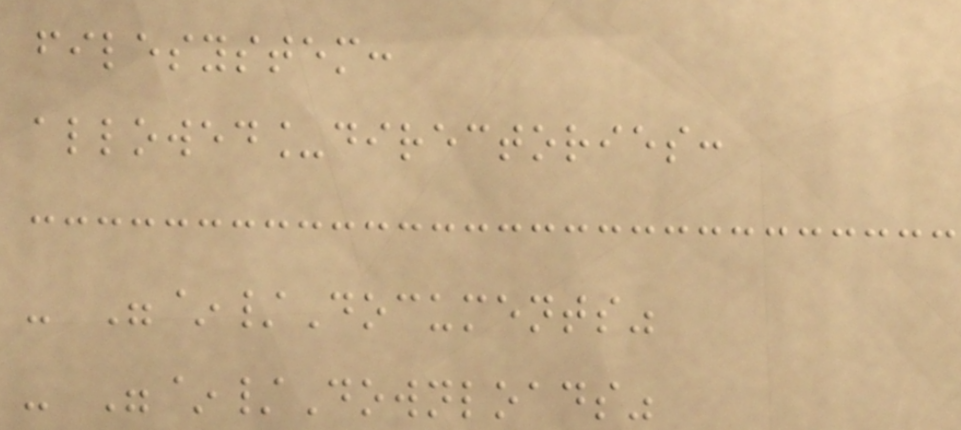filesystem:
allowed_directories:
- "~/Documents"
- "~/Downloads"
